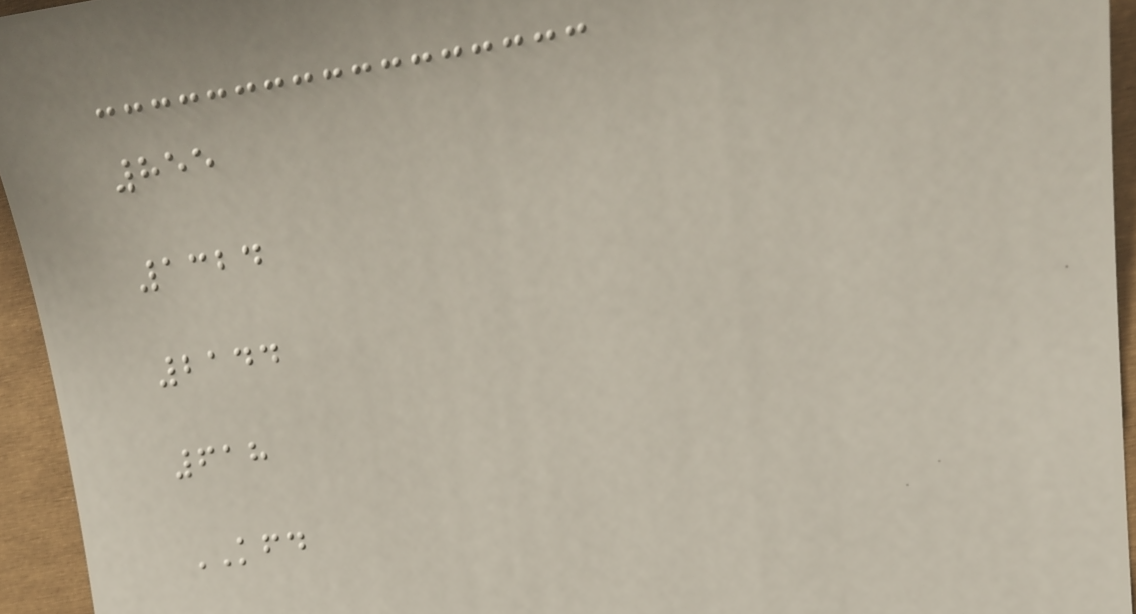855
1324
2144
618
KFD
